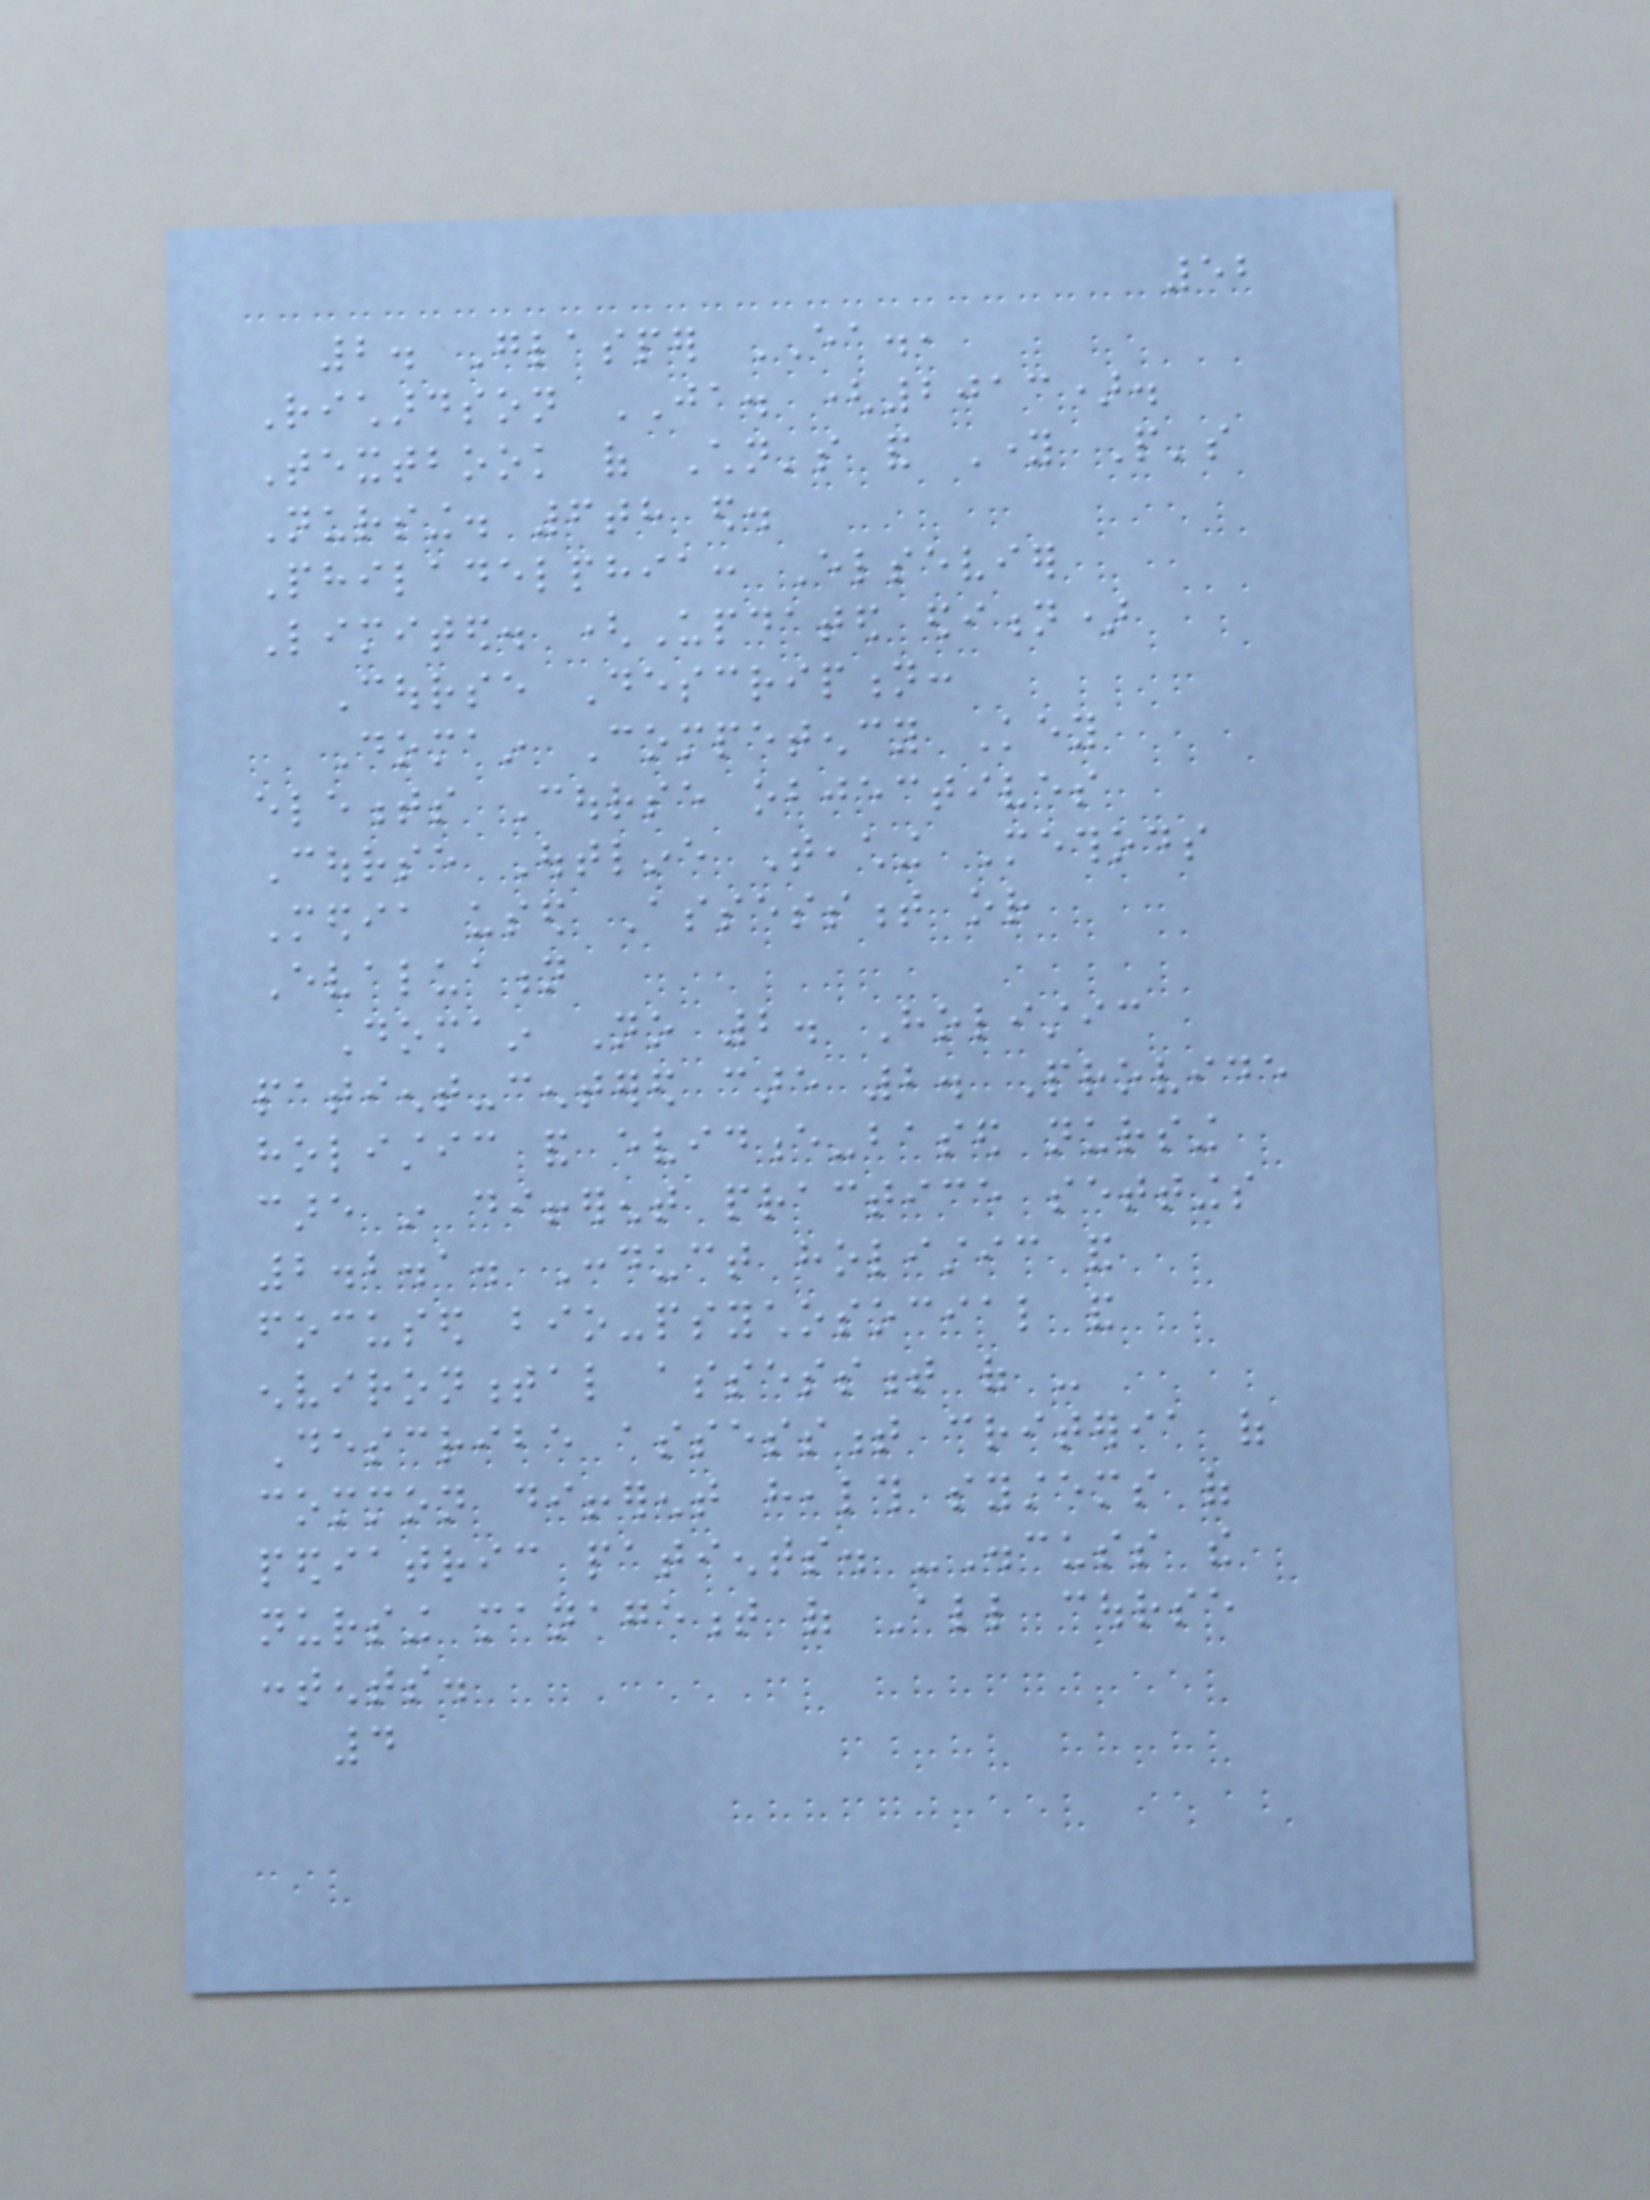52
2. Glasper EA.,
Richardson JA. (2013).
Textbook of Children's and Young People's
Nursing. 6th ed.
Philadelphia: Elsevier
Limited. (Updated edition)
Course Description:
Domain Competency Key
elements Course objectives
Course Outline Teaching Methods
Media used Assessment or
Evaluation
Domain No 2. Holistic
patient-centered care 2. Provide
holistic and evidence-based nursing
care in different practice settings
2.2.1. Conduct holistic and
focused bio-psychosocial and
environmental assessment of -
Describe assessment criteria of
common different health systems of
pediatric patients. -Discuss the
nursing management of All course
contents.
4
